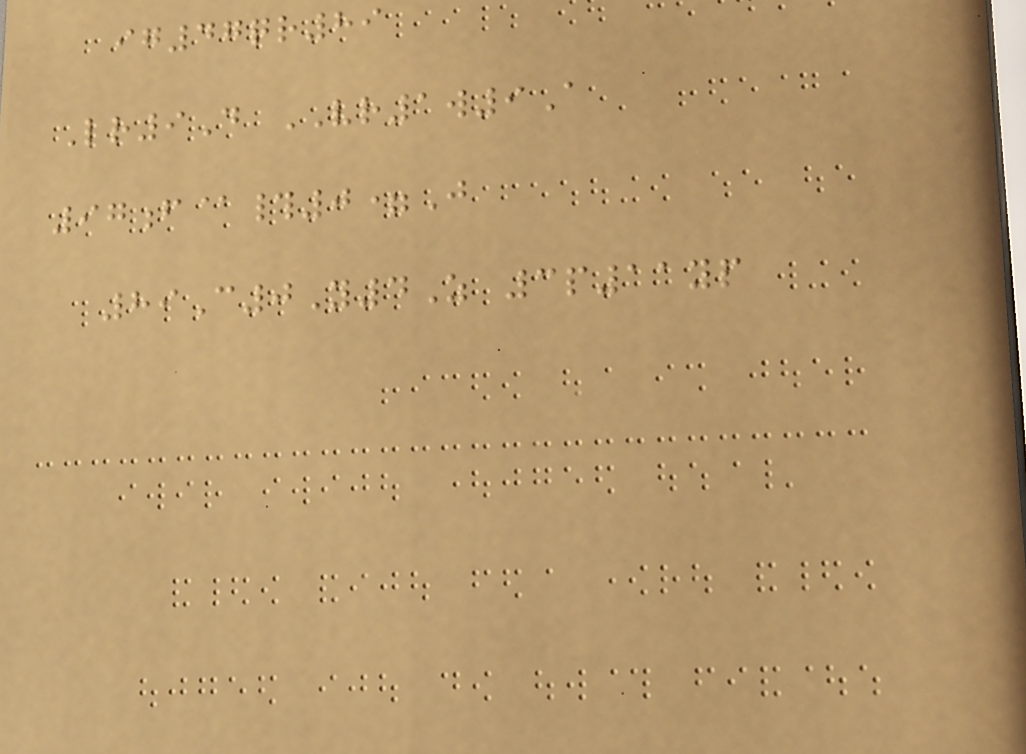ig47qr89
Lr9D VR1w9A
97f@#0=J
89C0Y4Z 3p11yp
